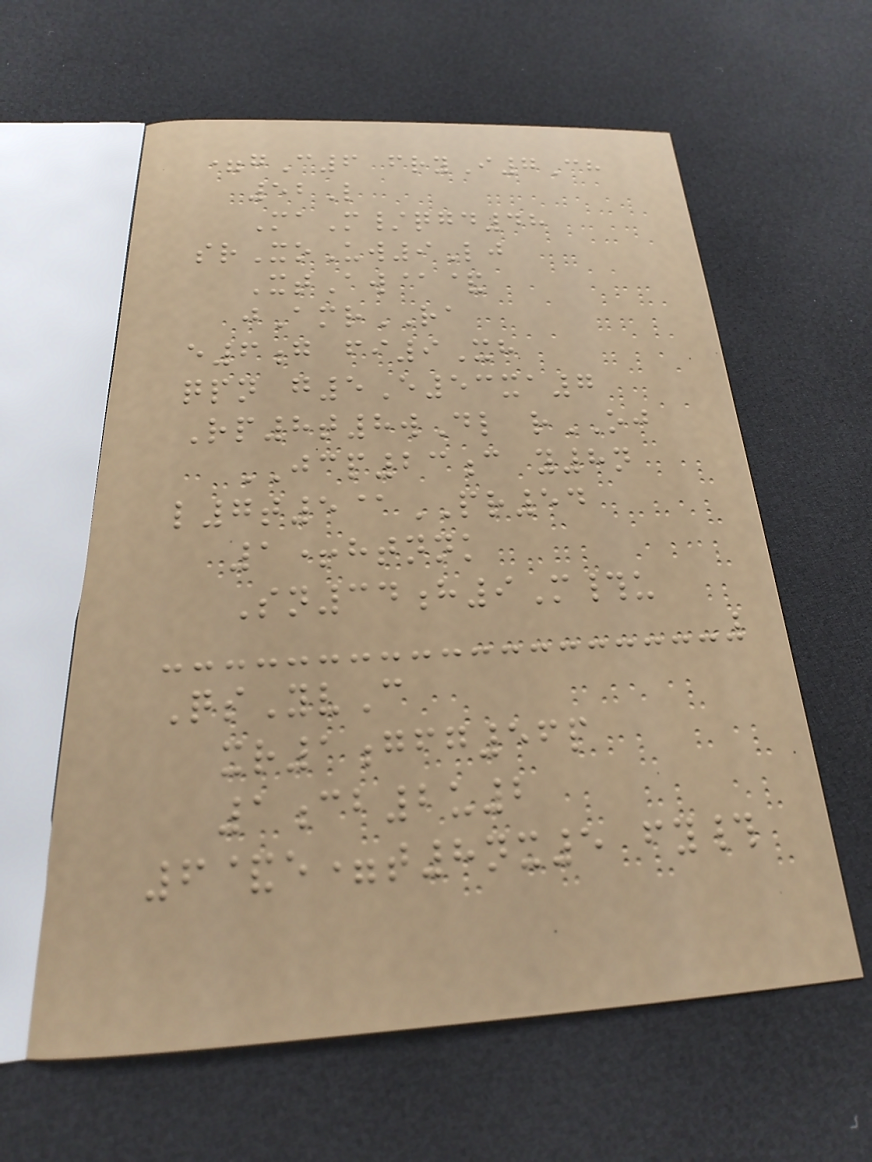=gC6 fryI7Ch
52L
MaM/qgd48
srXoUw9Lj
XtAw@&
jAmrRA
e6g fi9Xh
qpn g5E53xa7
Rp8t8wDl rOJ
JCP23c y8n
l7t5@PR54
1+htnnk
Sn34h9M#u
QsYvC
xr1gfg56p
1cb2u2
6&e=t8nx5 fy#
